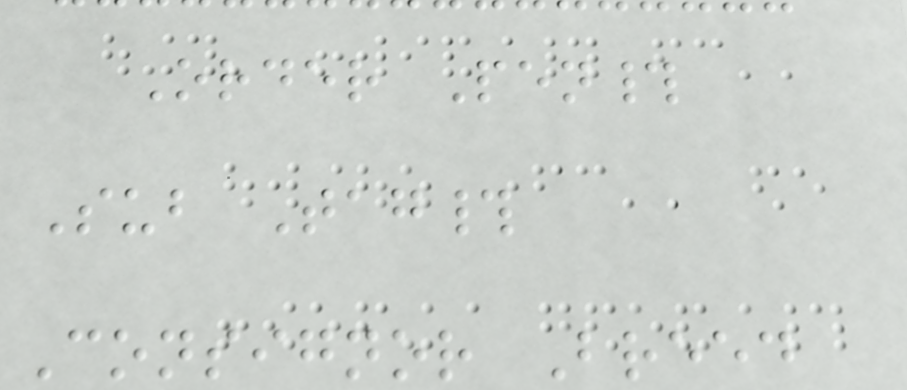Order Pen#
Sub Tag#
Consignor Breed
